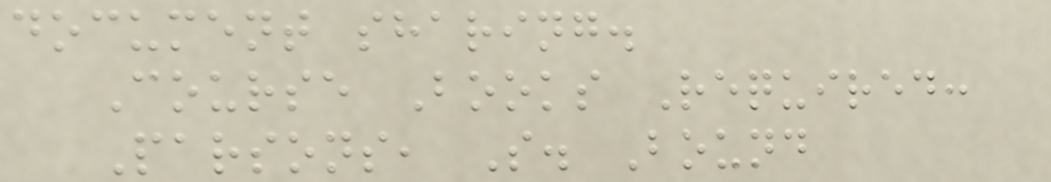document sharing.
Course Books Required:
Parsons, S. Bound
